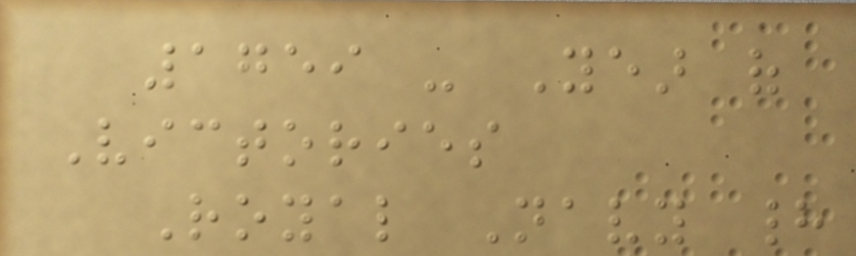1759 - Year of
Victories
Royal Navy had
